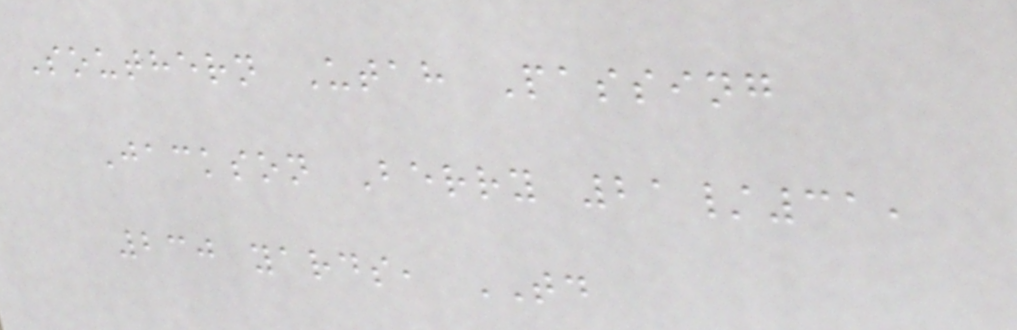Southern Utah Passing
Jackson Berry 21/31,
230 yards, TD
